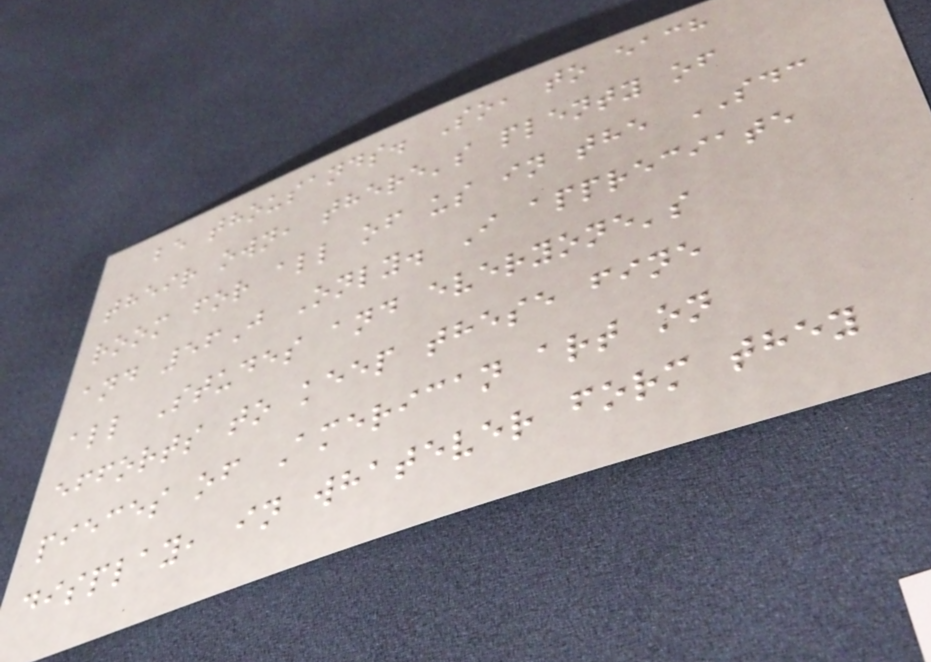be thousands. So, to each
their own, there's plenty of
room for all of us in the SDC
and 56J Only. I appreciate
all Studes and everyone's
efforts to keep these fine
pieces of American art on
display, in whatever form they
